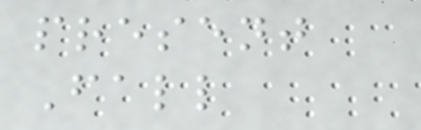present
Fall
